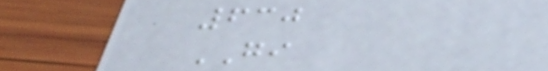630
GI
